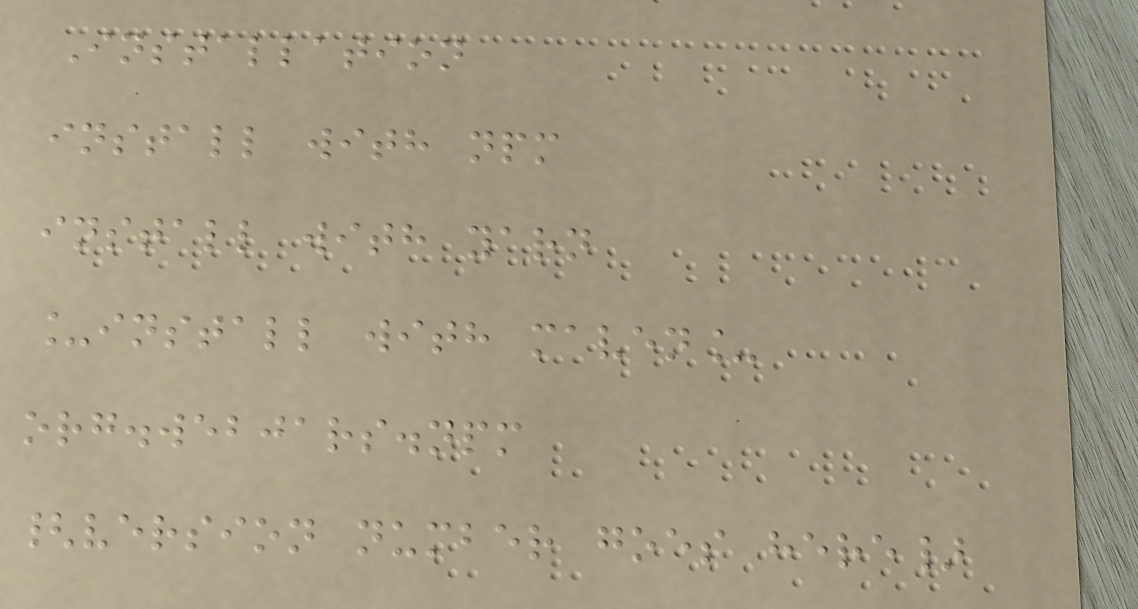Installation
install with npm
install with yarn
_install with maven_
org.webjars.npm
{version number goes here}
